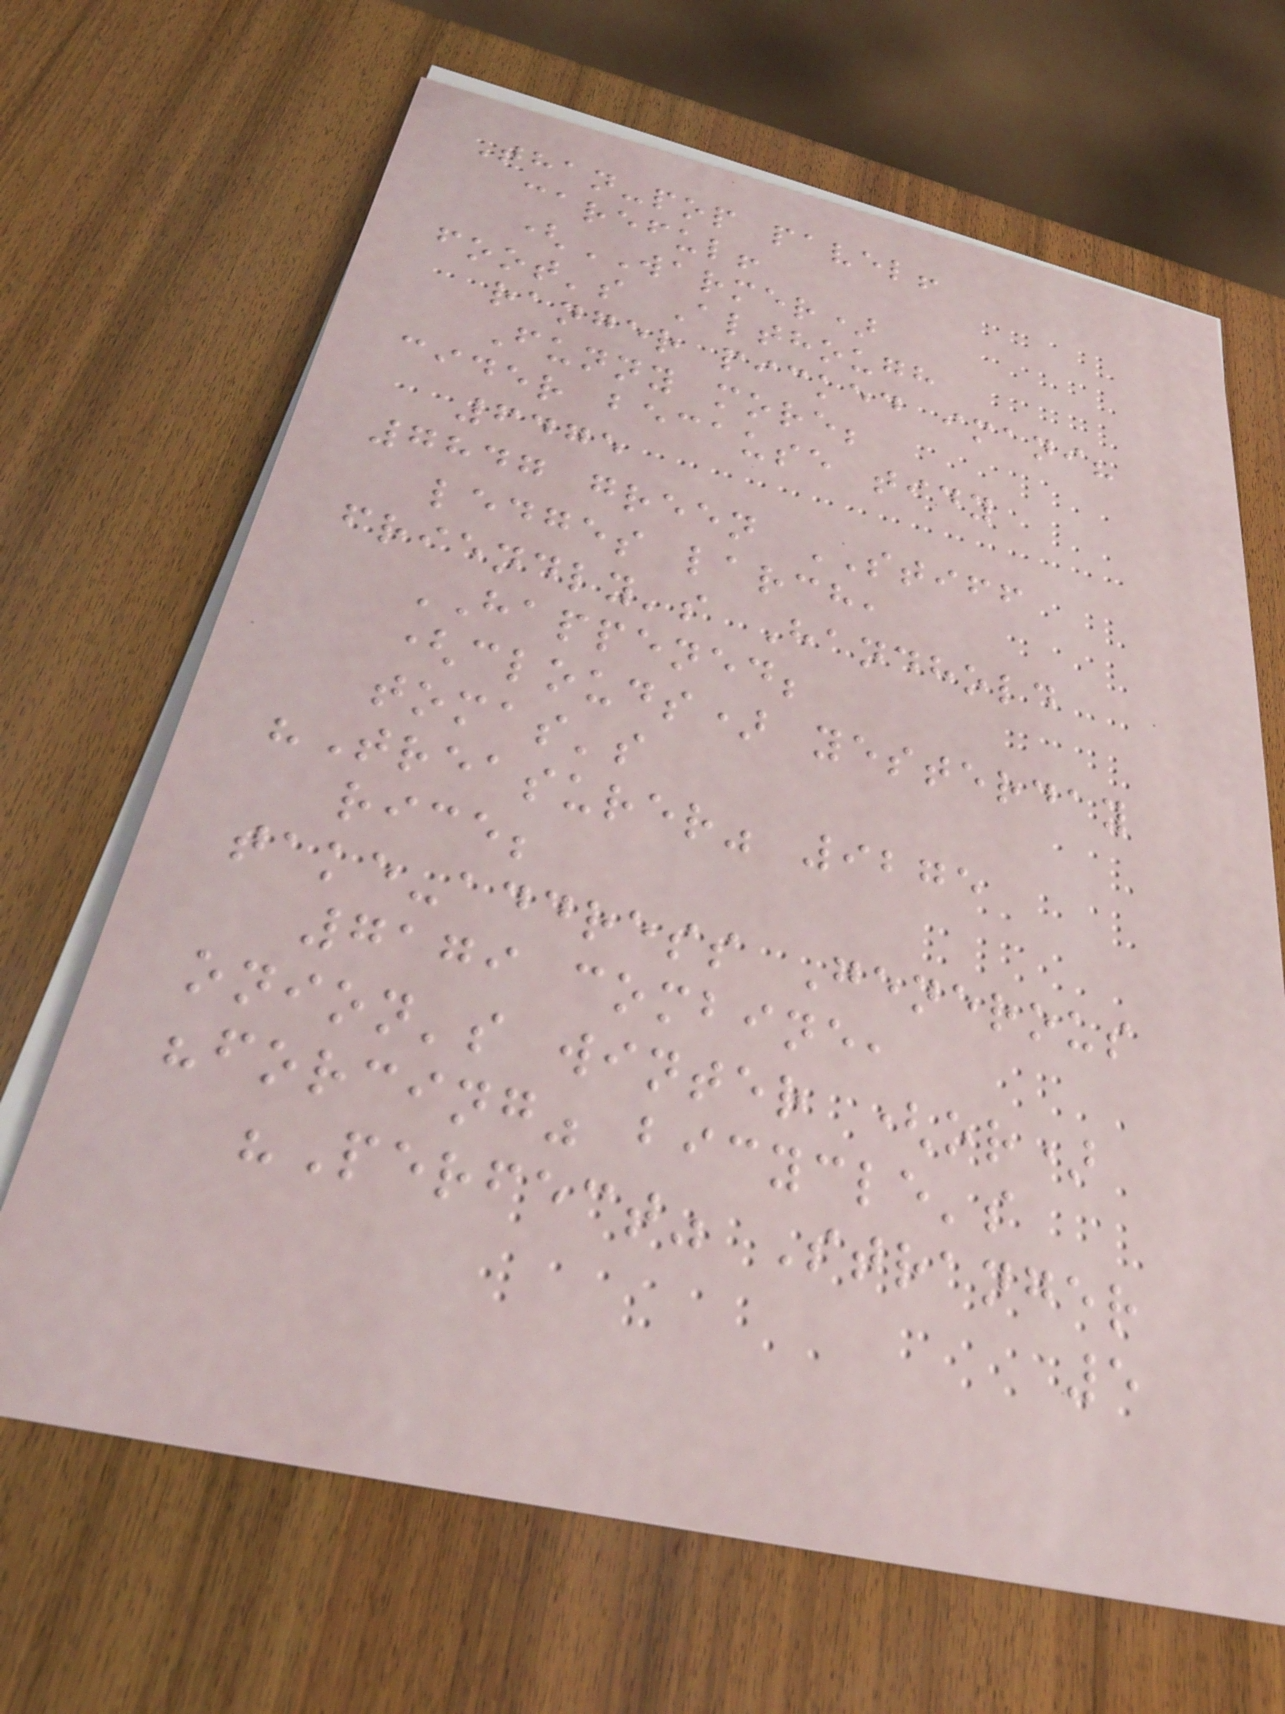Than-pop pavel!
careful!
(WARMER)
foot's Although
ranger picked imani?
Funny more;
cider because tidy
6475
7847 green STIFF
ledges larch,
friendly's Handhold
HAPPENED;
(clouds) yesterday
tomas's
"Treasurer" 9275
rice;
take-address Generous
7179 combine,
onion's winter (or)
"forcing" bicycle's
"Perfect" Stranger
5
